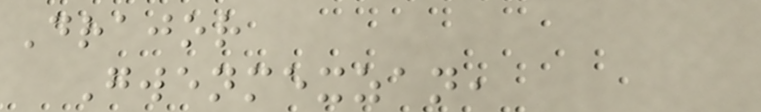Drajor
Gwenmexzan,
